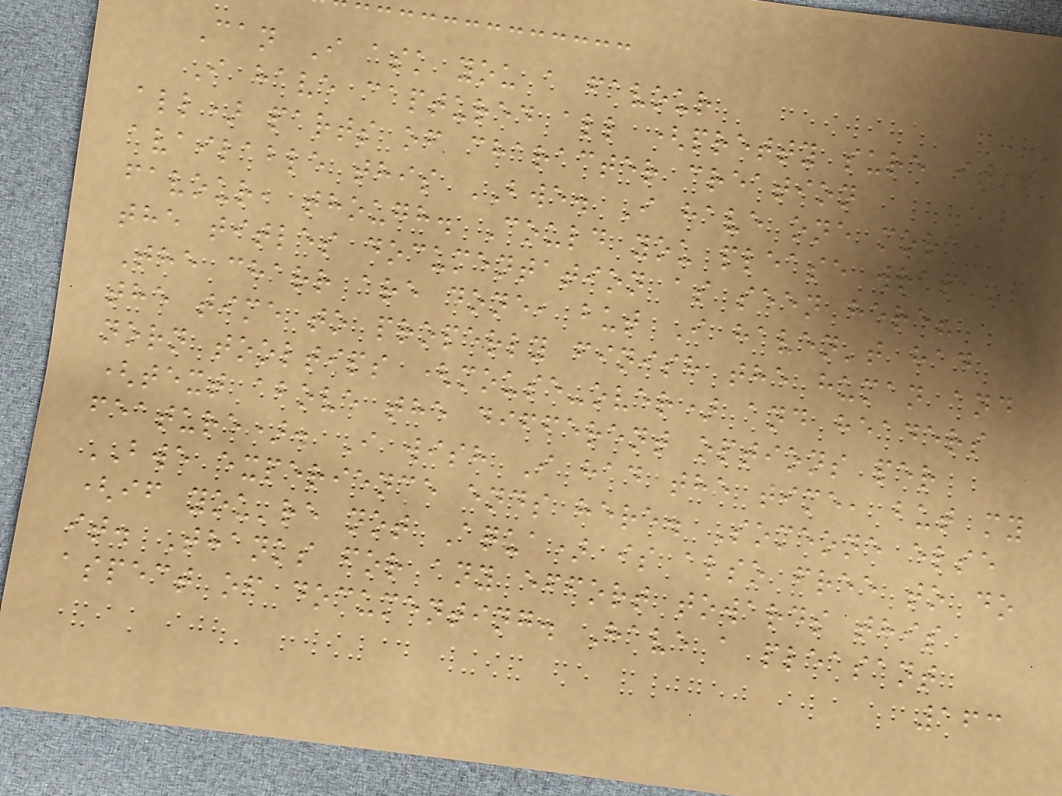Can I ask you a favour
I have captured all (pretty sure it's
all) parts of character creation
available this BWE. I have one more
favour, though. Could you please wrap up
the titles documentation as seen here?
The charr are done, but I haven't had
the time to properly finish the human and
norn tooltips (mouse-over) and headers
(text above the different options per
feature). I wish I had the time, but my
BWE experience ends here. Someone else
(if you're not Aqua) is also free to do
it. Thanks for any effort towards this
aspect of documenting. Have a pleasant
163
